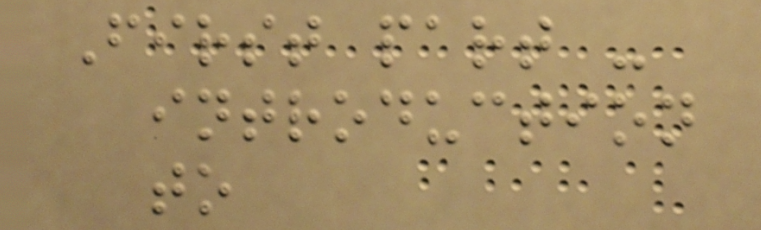First part -
introduction
to
